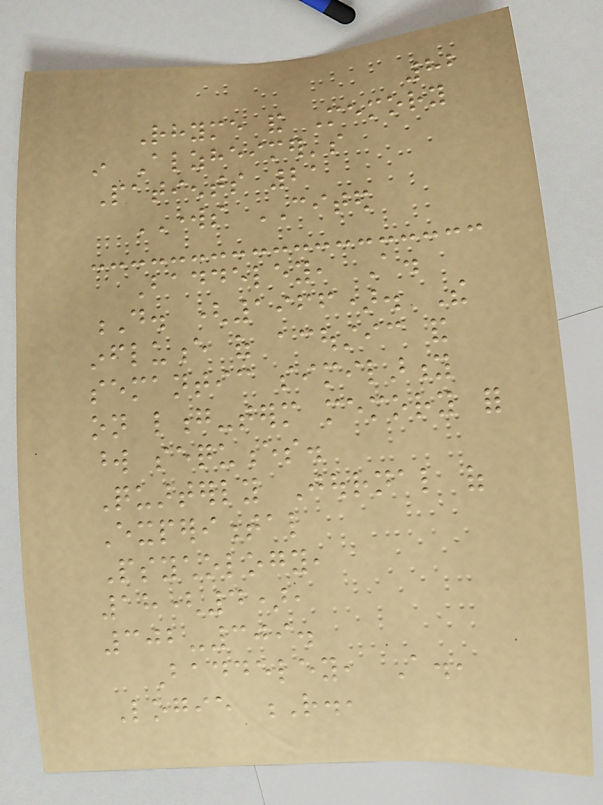82
Rhyme and Memory
in Alzheimer's
Patients 21
WORKS CITED
Baddeley, A.
D. (1966). The
influence of acoustic and
semantic similarity
on long-term memory for
word sequences.
Quarterly Journal of
Experimental
Psychology,
18(4),
302-309.
Baddeley, A.,
Logie R.,
